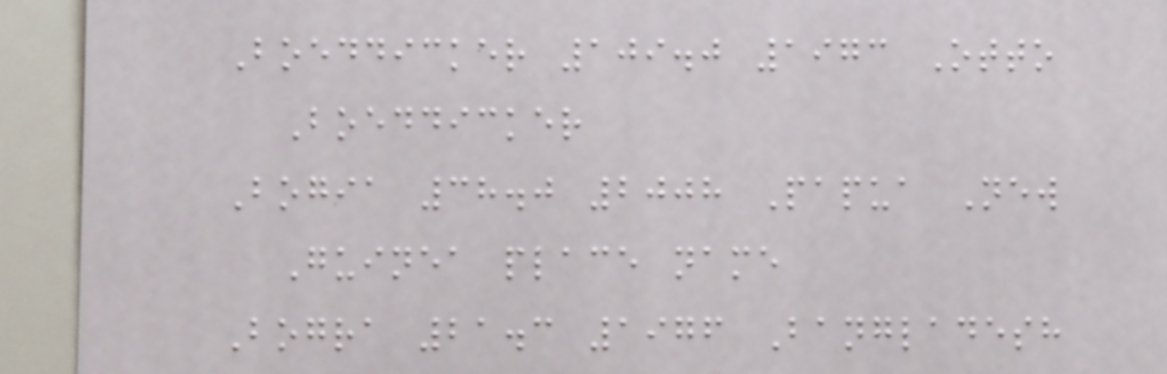Boeddicker 109.0 1973 Otto
Boeddicker
Bogia 38.0 2008 Papua New
Guinea place name
Bogra 21.3 1976 Bangladesh
